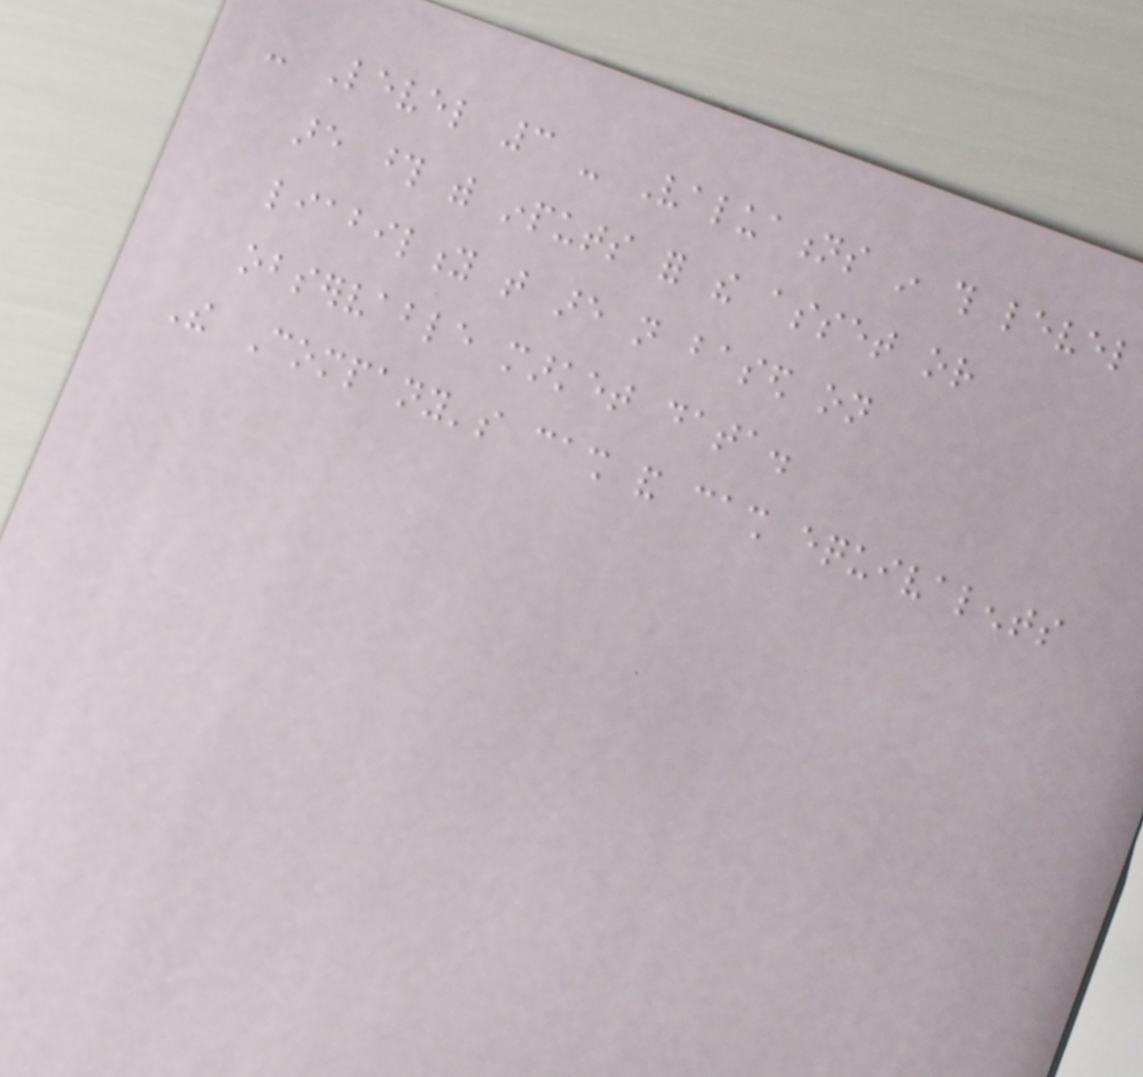- Level 3 - Valuations in this level
are those with inputs for the asset or
liability that are not based on
observable market data.
The Company's cash and cash equivalents
